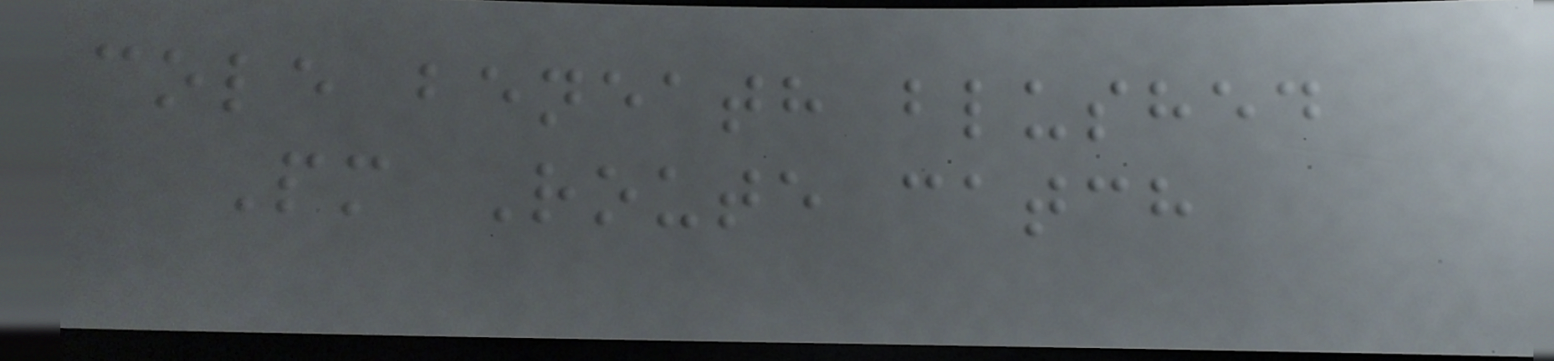cole beneath blushed
Pm Route catch
